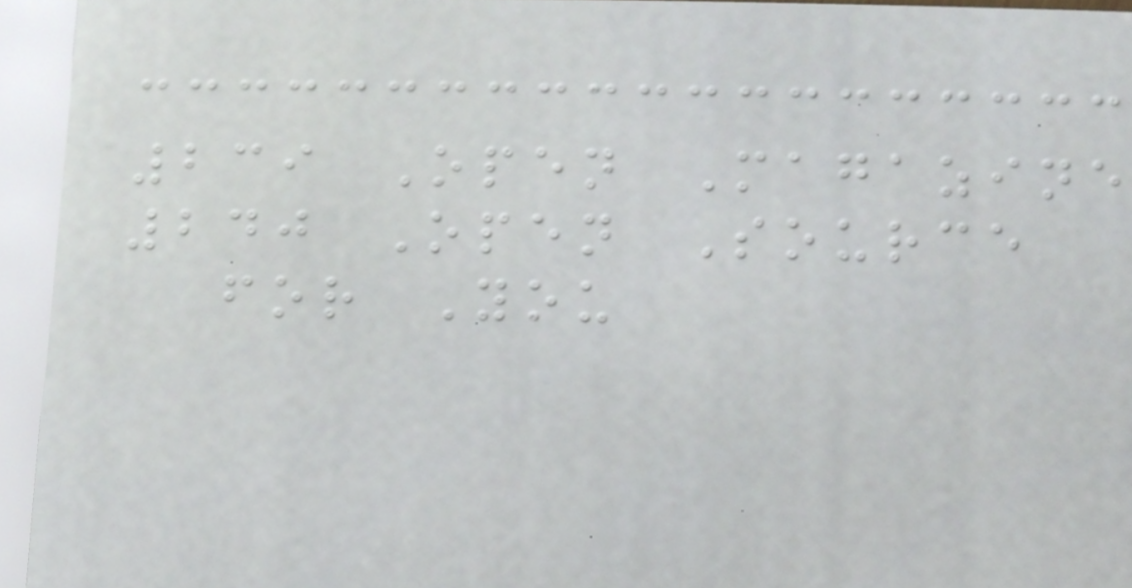239 Open Magazine
240 Open Source
for You
